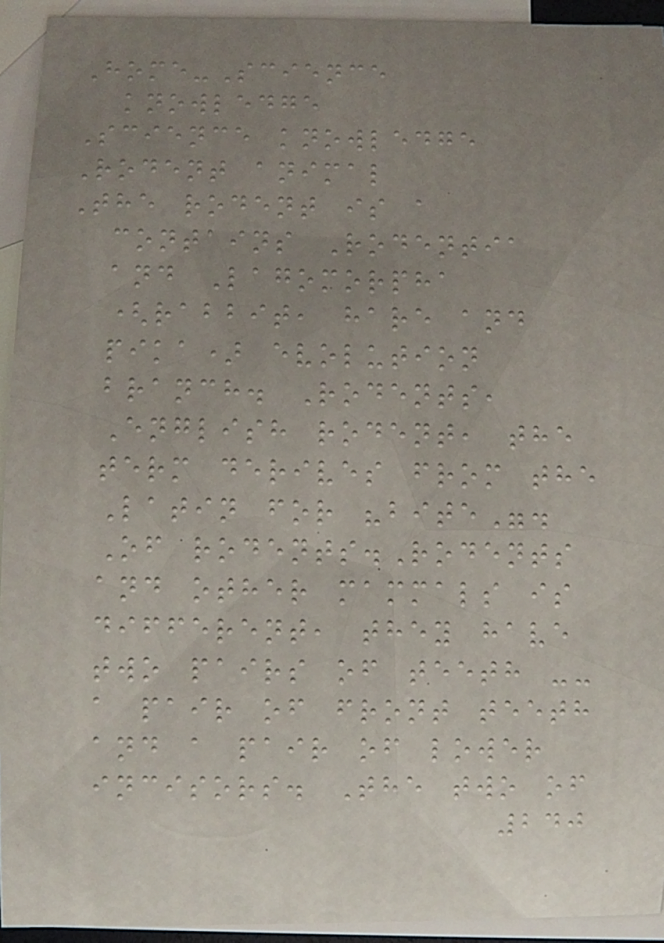Home-Science
knowledge
Science knowledge
Rodent animal
The rodent is a
contains Rodentia
and Lagomorpha
(rabbit, hare and
pika) evolution
branch. Rodents,
English rodent, the
term derives from the
Latin for "bite".
Of rodents.Rodents
and other mammals is
different, they have
two pairs of teeth --
a pair of front teeth
and a pair of lower
incisors. The two of
240
